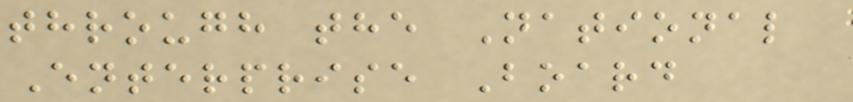through the National
Enterprise Board
